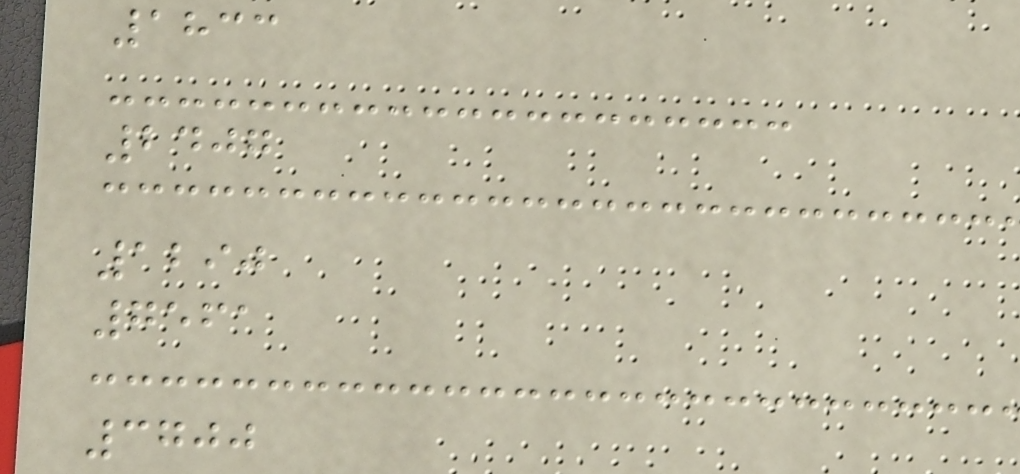1833
2407
1290
7561
3700
